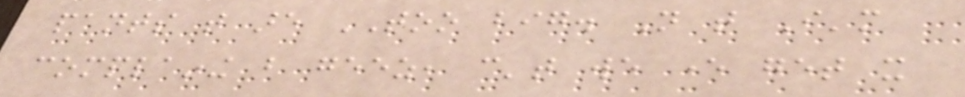pants that are TOO big. Not that I'm
complaining but geez, can't we ever get it
